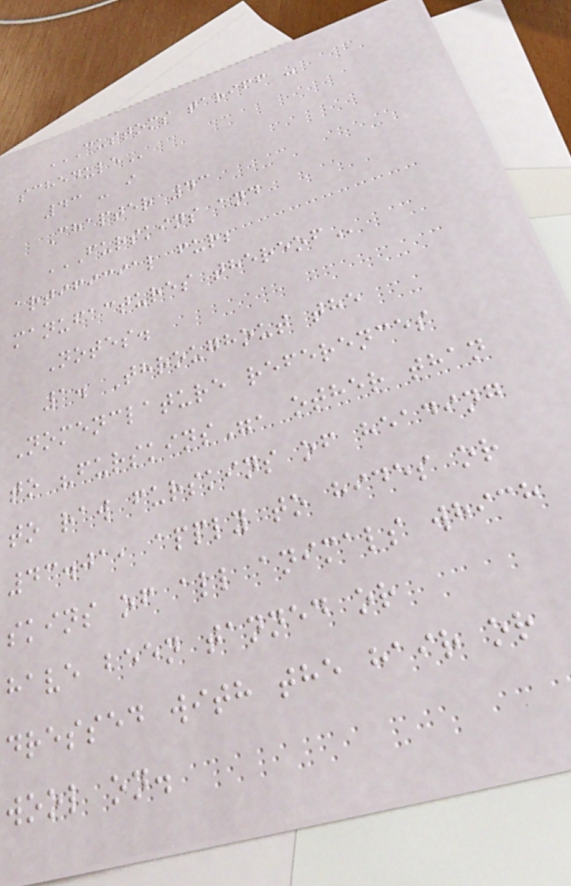CUSTOMS TARIFF -
SCHEDULE
43 - i
Chapter 43
FURSKINS AND
ARTIFICIAL FUR;
MANUFACTURES THEREOF
Notes.
1. Throughout the
Nomenclature references
to "furskins", other than
to raw furskins of heading
43.01, apply to hides or
skins of all animals which
have been tanned or
dressed with the hair or
wool on.
